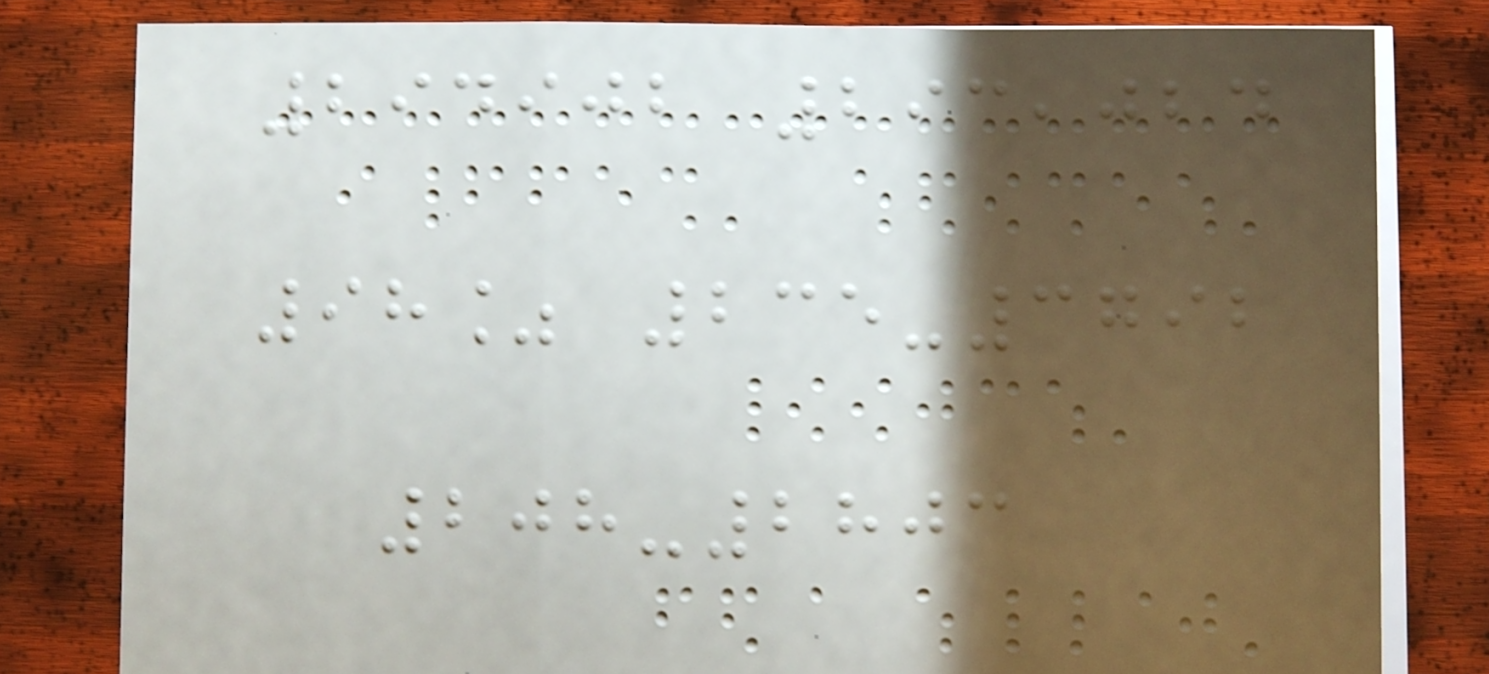294902 293,024
98% 235-3792
208-2803
